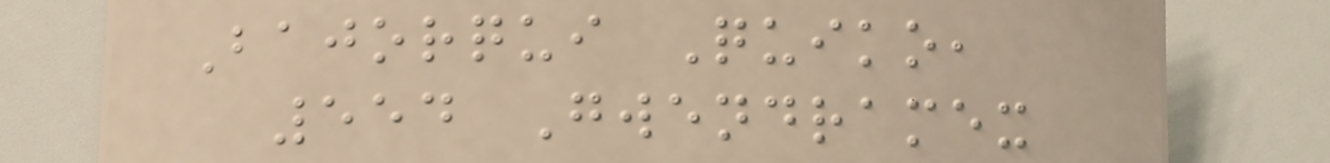Bajorqui Quiko,
554 Gwendramex
